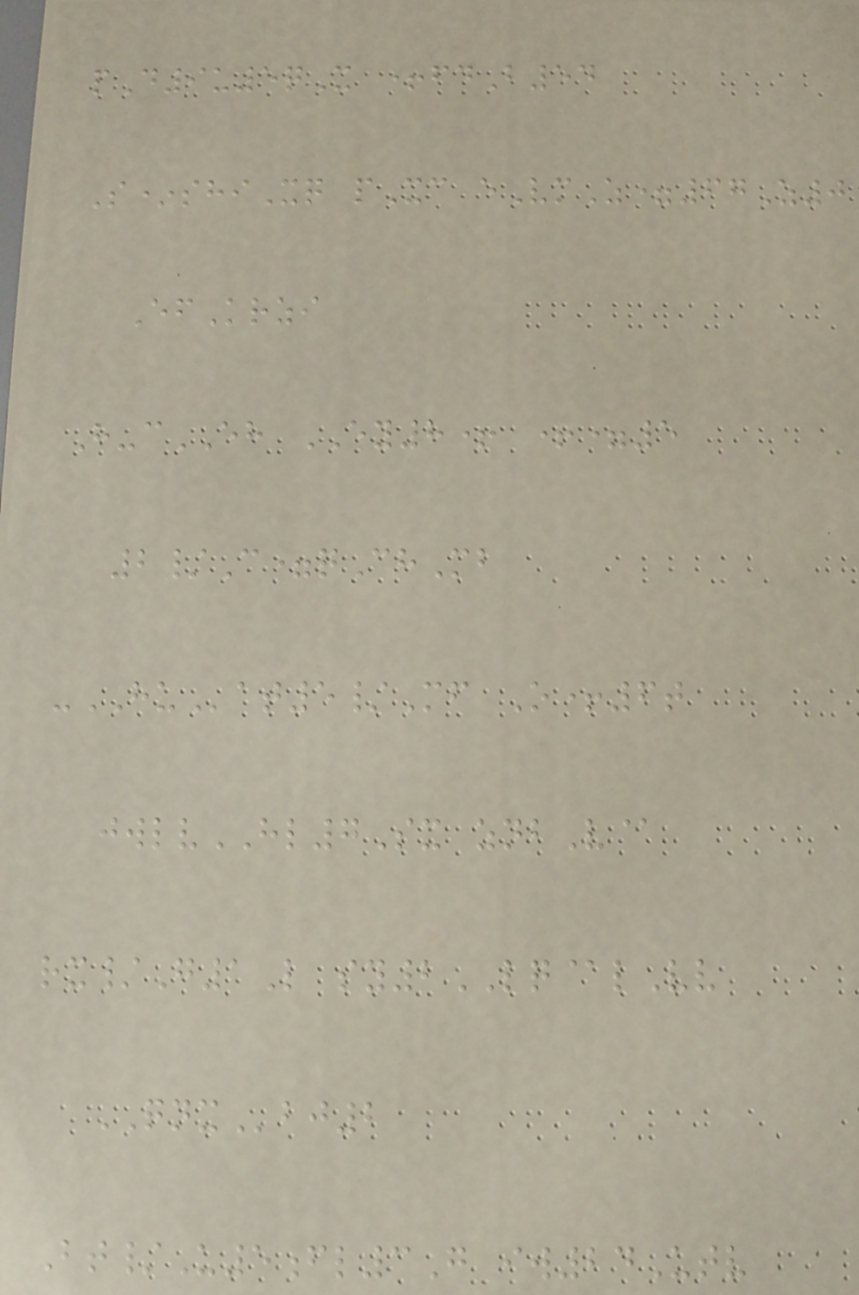pD9u5qX +fdB54
S*shiXq pXc eVmZ=67Z0
EfKrzi
H-cEH EY8+ +=5
2/C=qChMb
-HUat5/Mf O+6t
jwlvHL7Sx znbV@
rx/G1L sy2LQ@lVv
QNXbj2
Bt/U5fl3G iw24Utv
